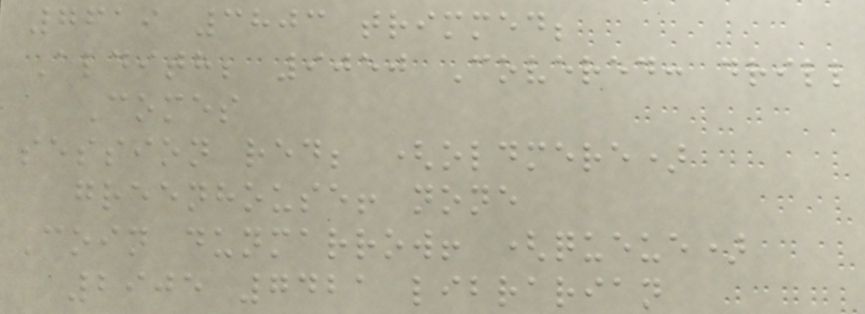7619 3803 trimmed;
Aldith; 9050 Covered: drill
Comes
session red; (oldmere)
greenhouse! none
Coin dunmarrow! (queue)
2905 7421 librarian
